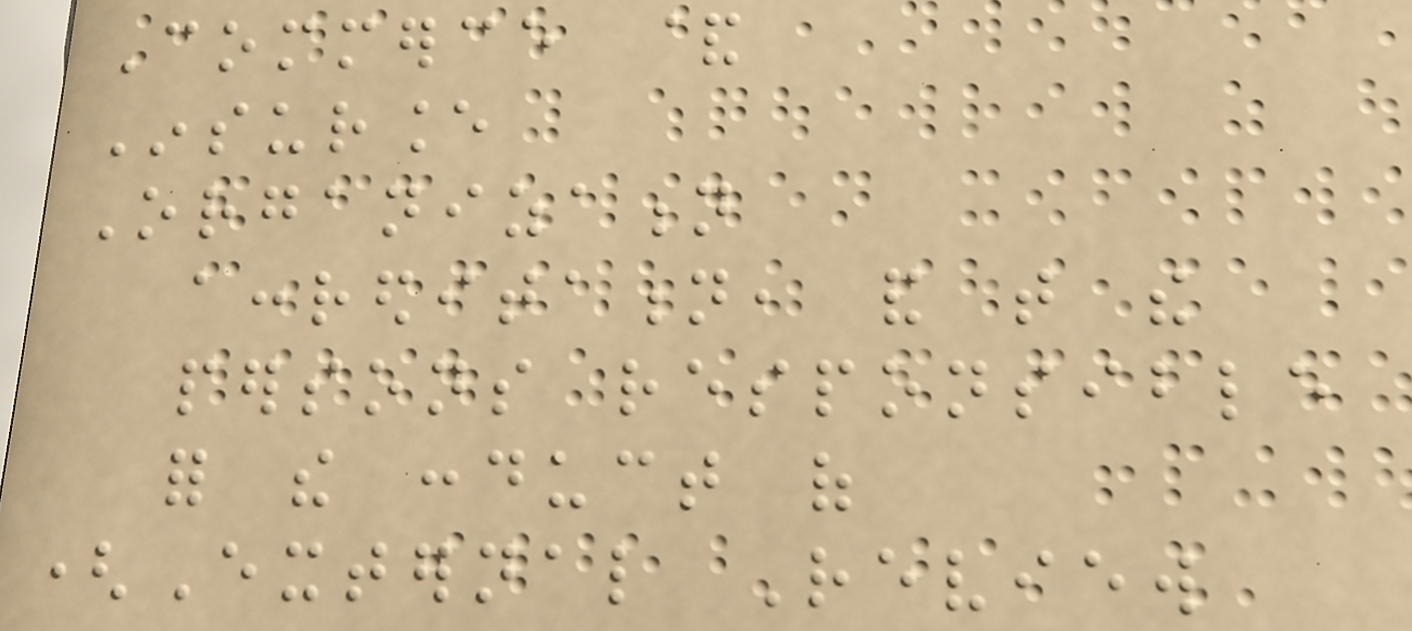Commerce &
Insurance
Organization
accreditation, and that the
persons responsible
for the conduct of
(External Review
